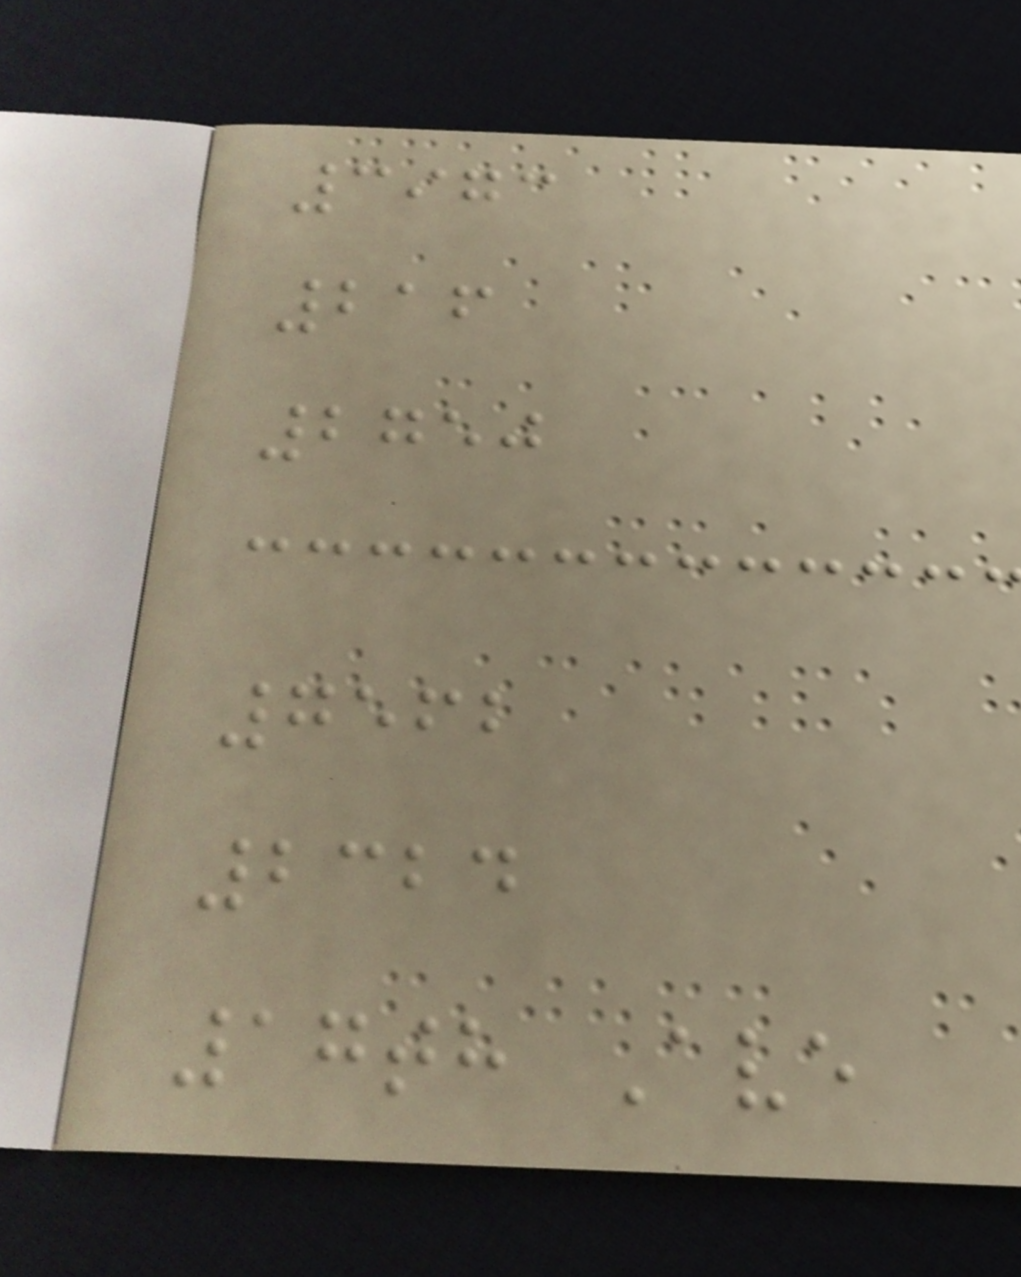3973
216
2750
7562
2324
17th Ave
